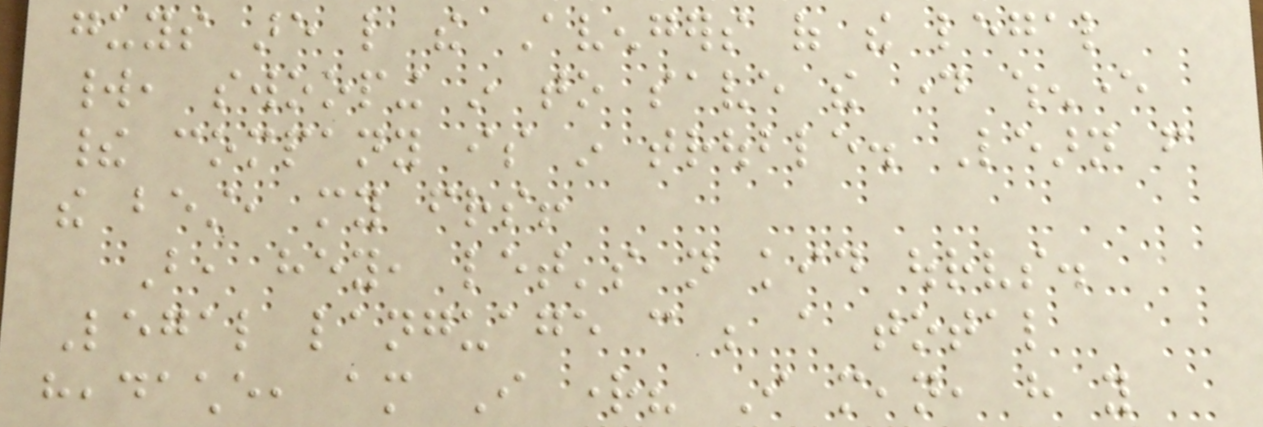guys are like the Avengers of the legal
world, swooping in to save the day whenever
their company is in trouble. Learn from
the best, my friends!
But, hey, let's not kid ourselves.
Legal language can be a total
headache, am I right? I mean, have you
